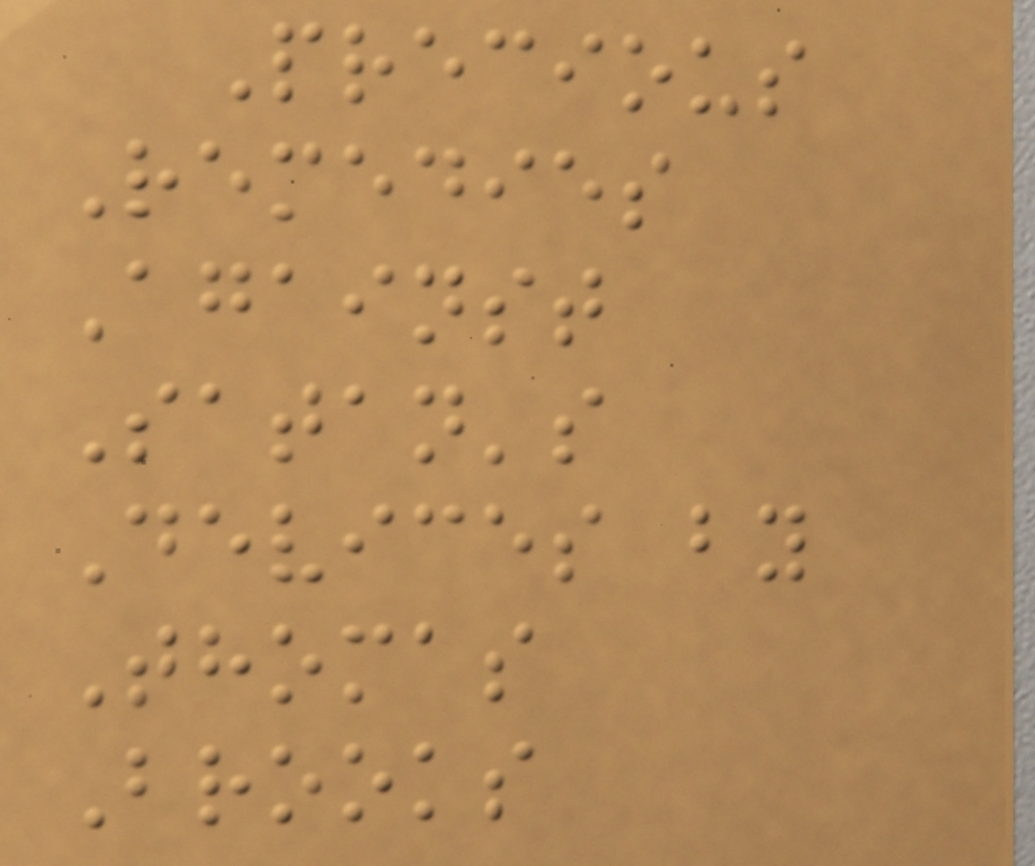Precious
Remedies
Against
Satan's
Devices by
Thomas
Brooks
